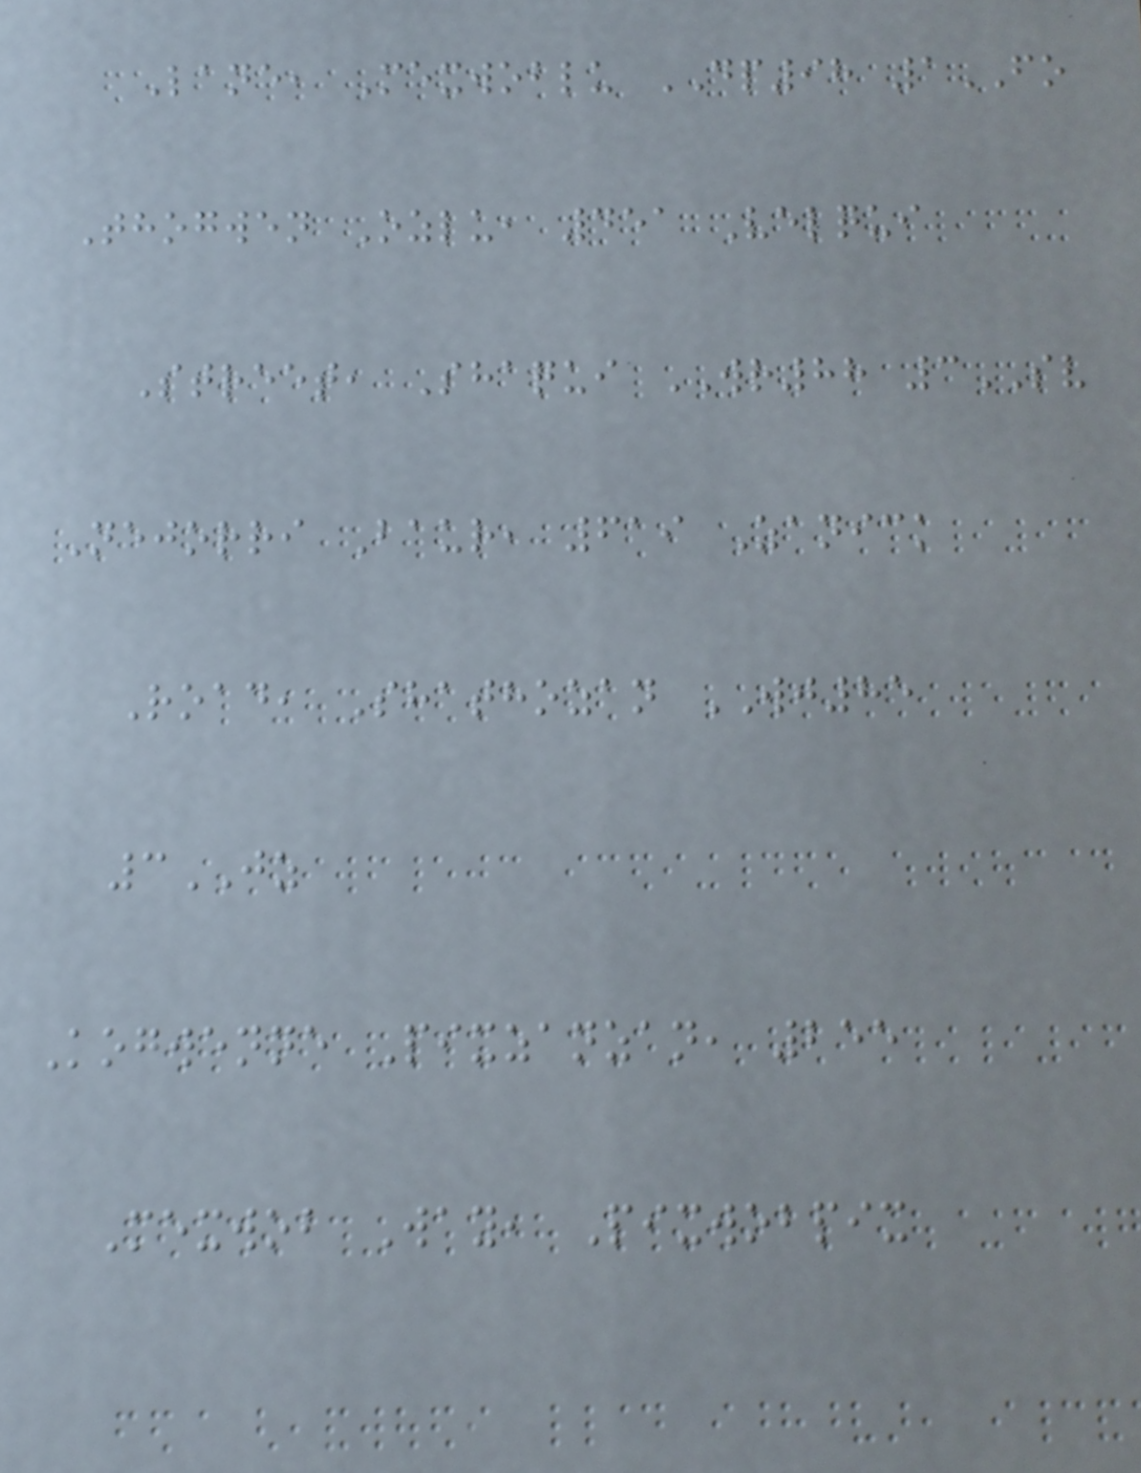Lane, Mexwoblu DP98 1FO
Thogwen Ozlu, 451 Velqui
Street, Shaqui WR88 3SV
Nejorri Baur, 619 Zanick
Road, Shathozan WJ85
3JZ
Kogwenne Pixzanzan, 255
Mexwob Way, Pixwobpix
